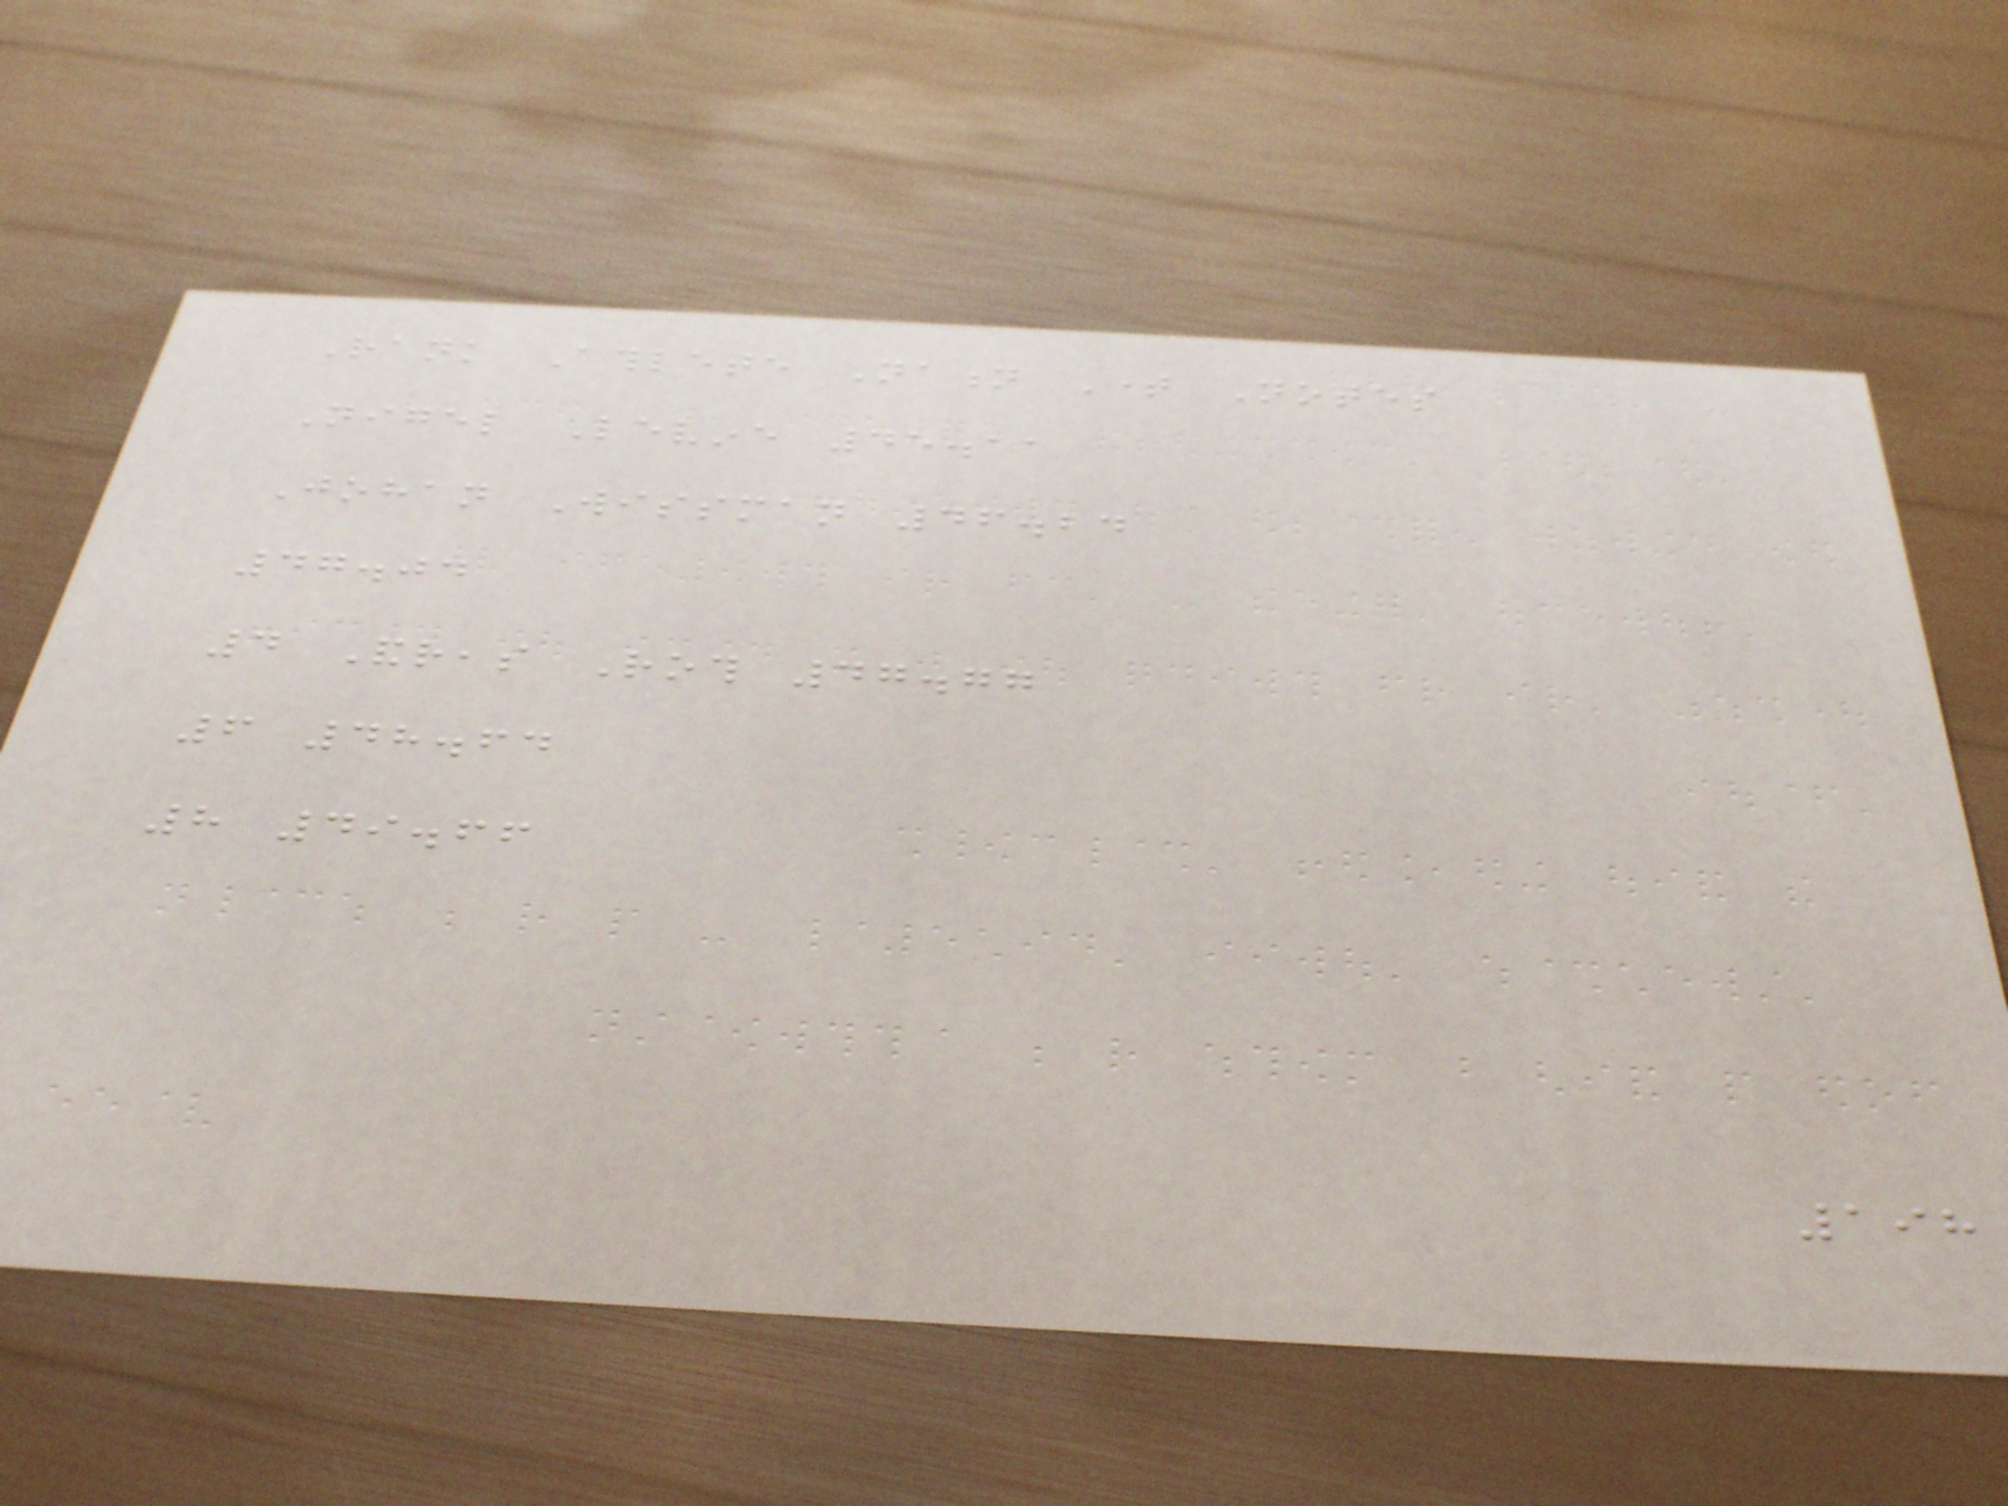Rank Athlete Nation Time Notes
Nigel Levine 45.11
Johan Wissman 46.24
47.04
4 Andreas Roth 47.77
6 48.64
8 49.66
198
